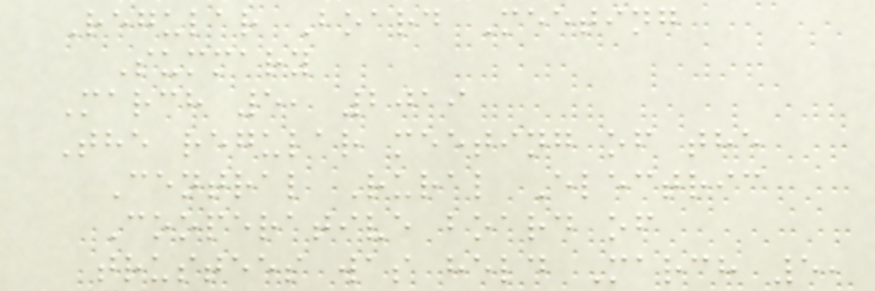Regular Board Meeting
Summary
March 5, 2019
The regular meeting of the
Central Rural Electric
Cooperative board of
trustees was held March 5,
